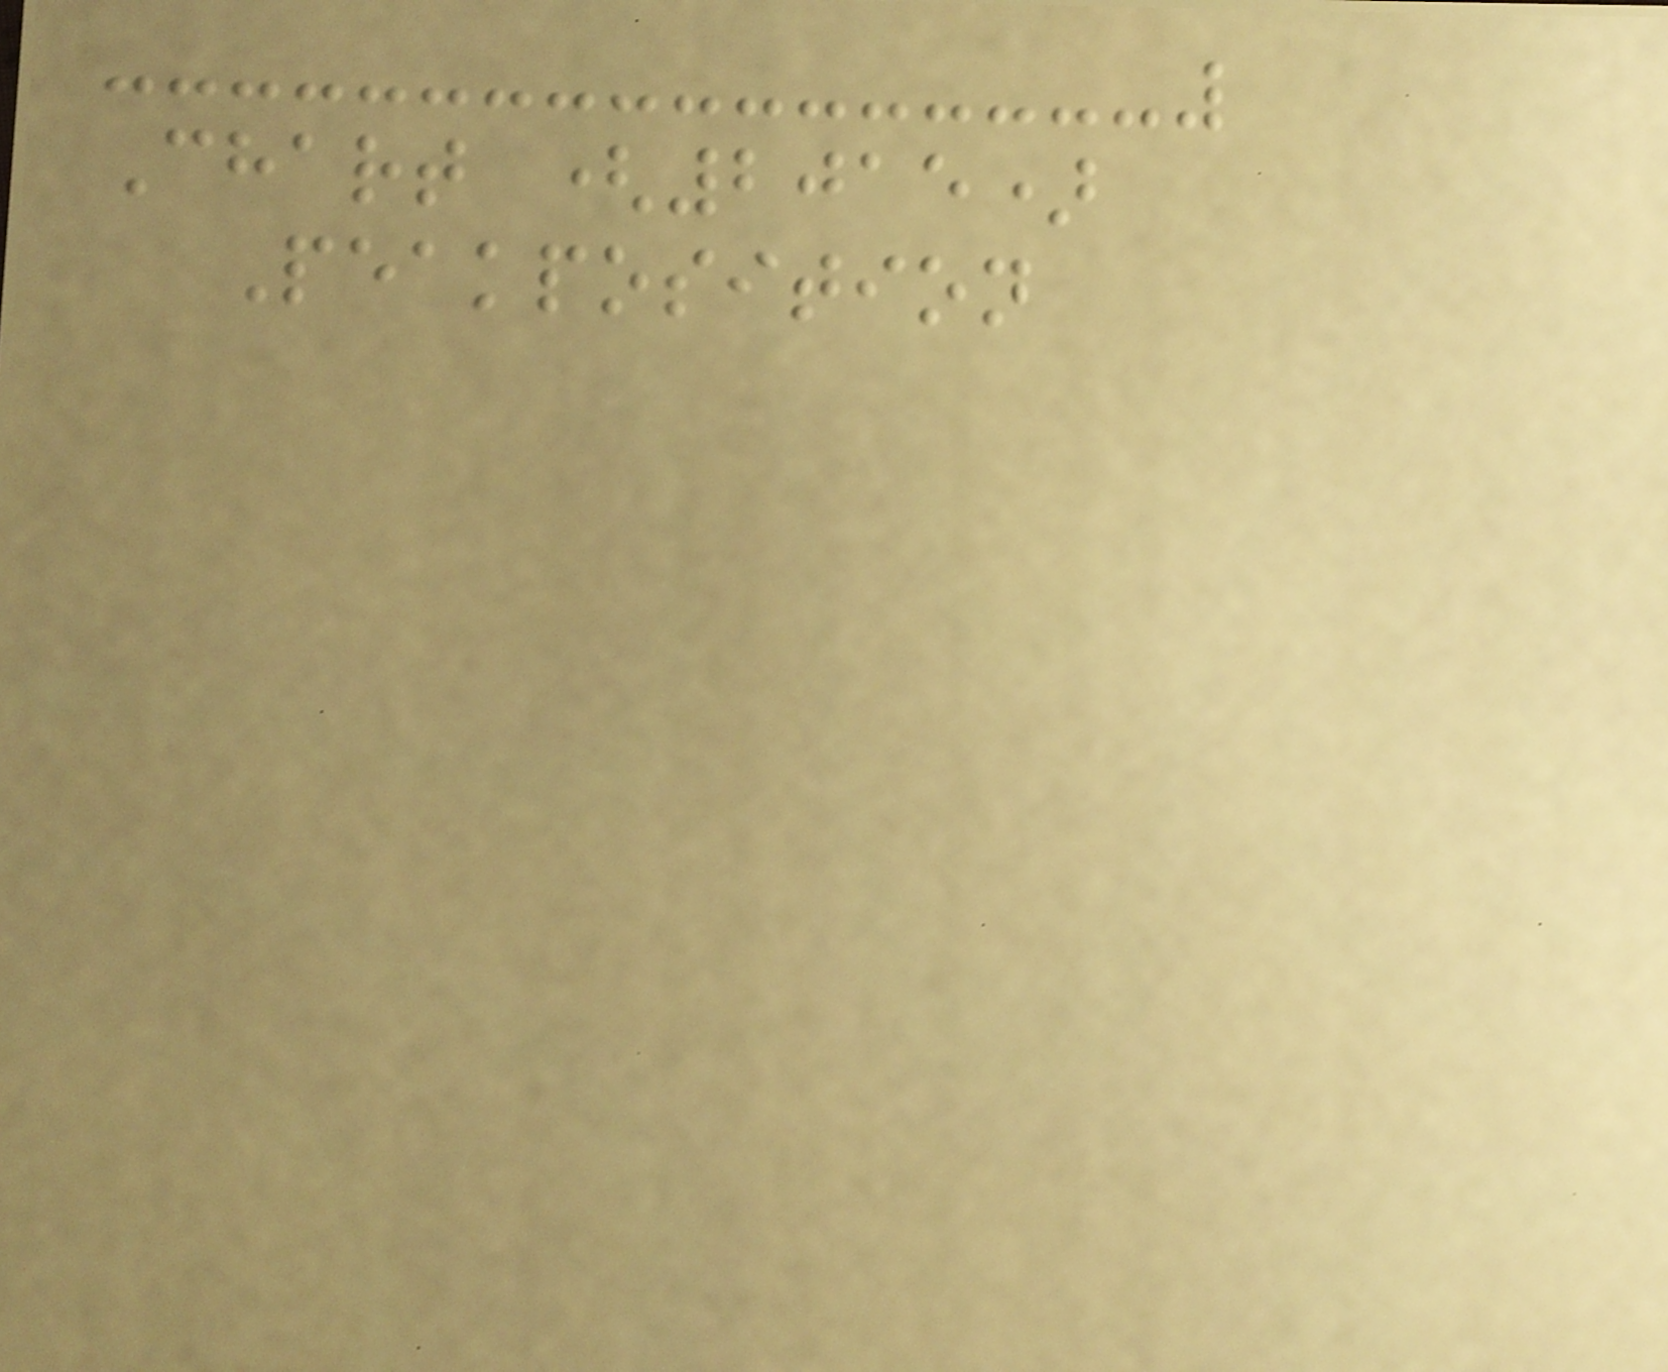Chart (2015)
Peakposition
